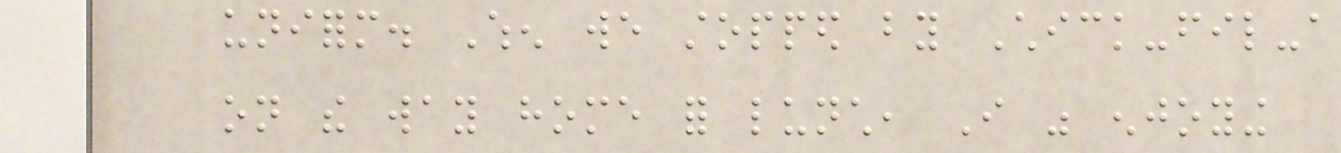uniform. When we stopped by Chick-fil-a
on the way home for lunch, I was enjoying
